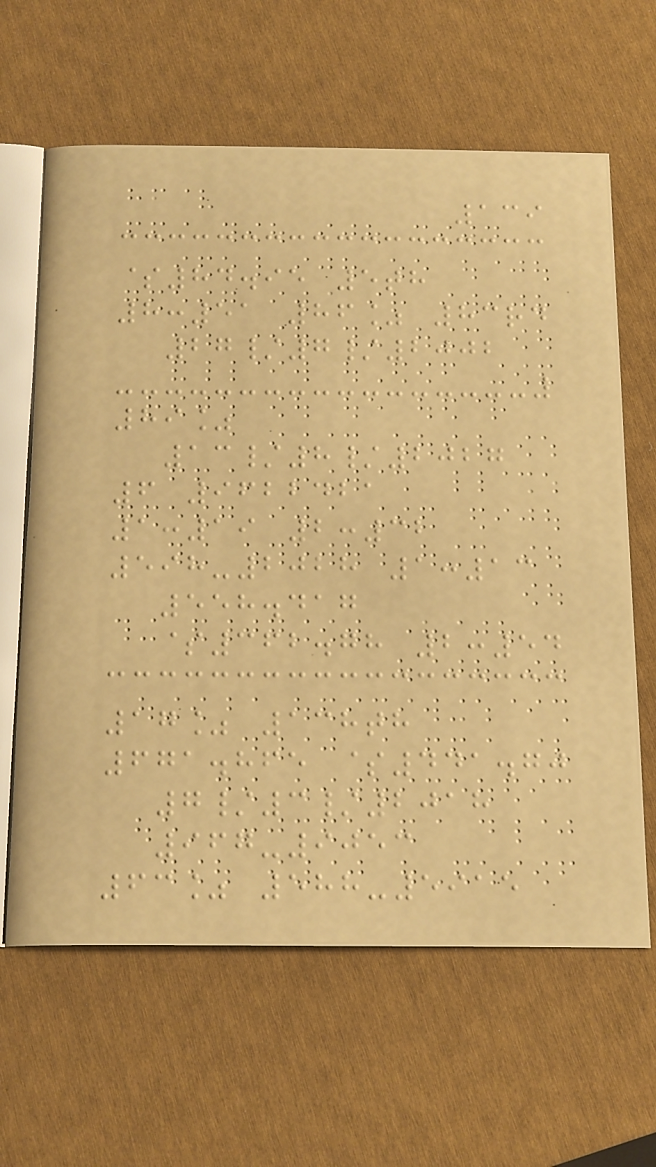139
$84.95 5th
8:51 86% 83rd
27/7/2002
89%
13/8/2027
6 9622421
1:19 2:32
598-2028 1:13
558.417
$362.78 2:54
17% 138th
671.865 $441.70
7/3/2018
967-9053
63% 588-5915
